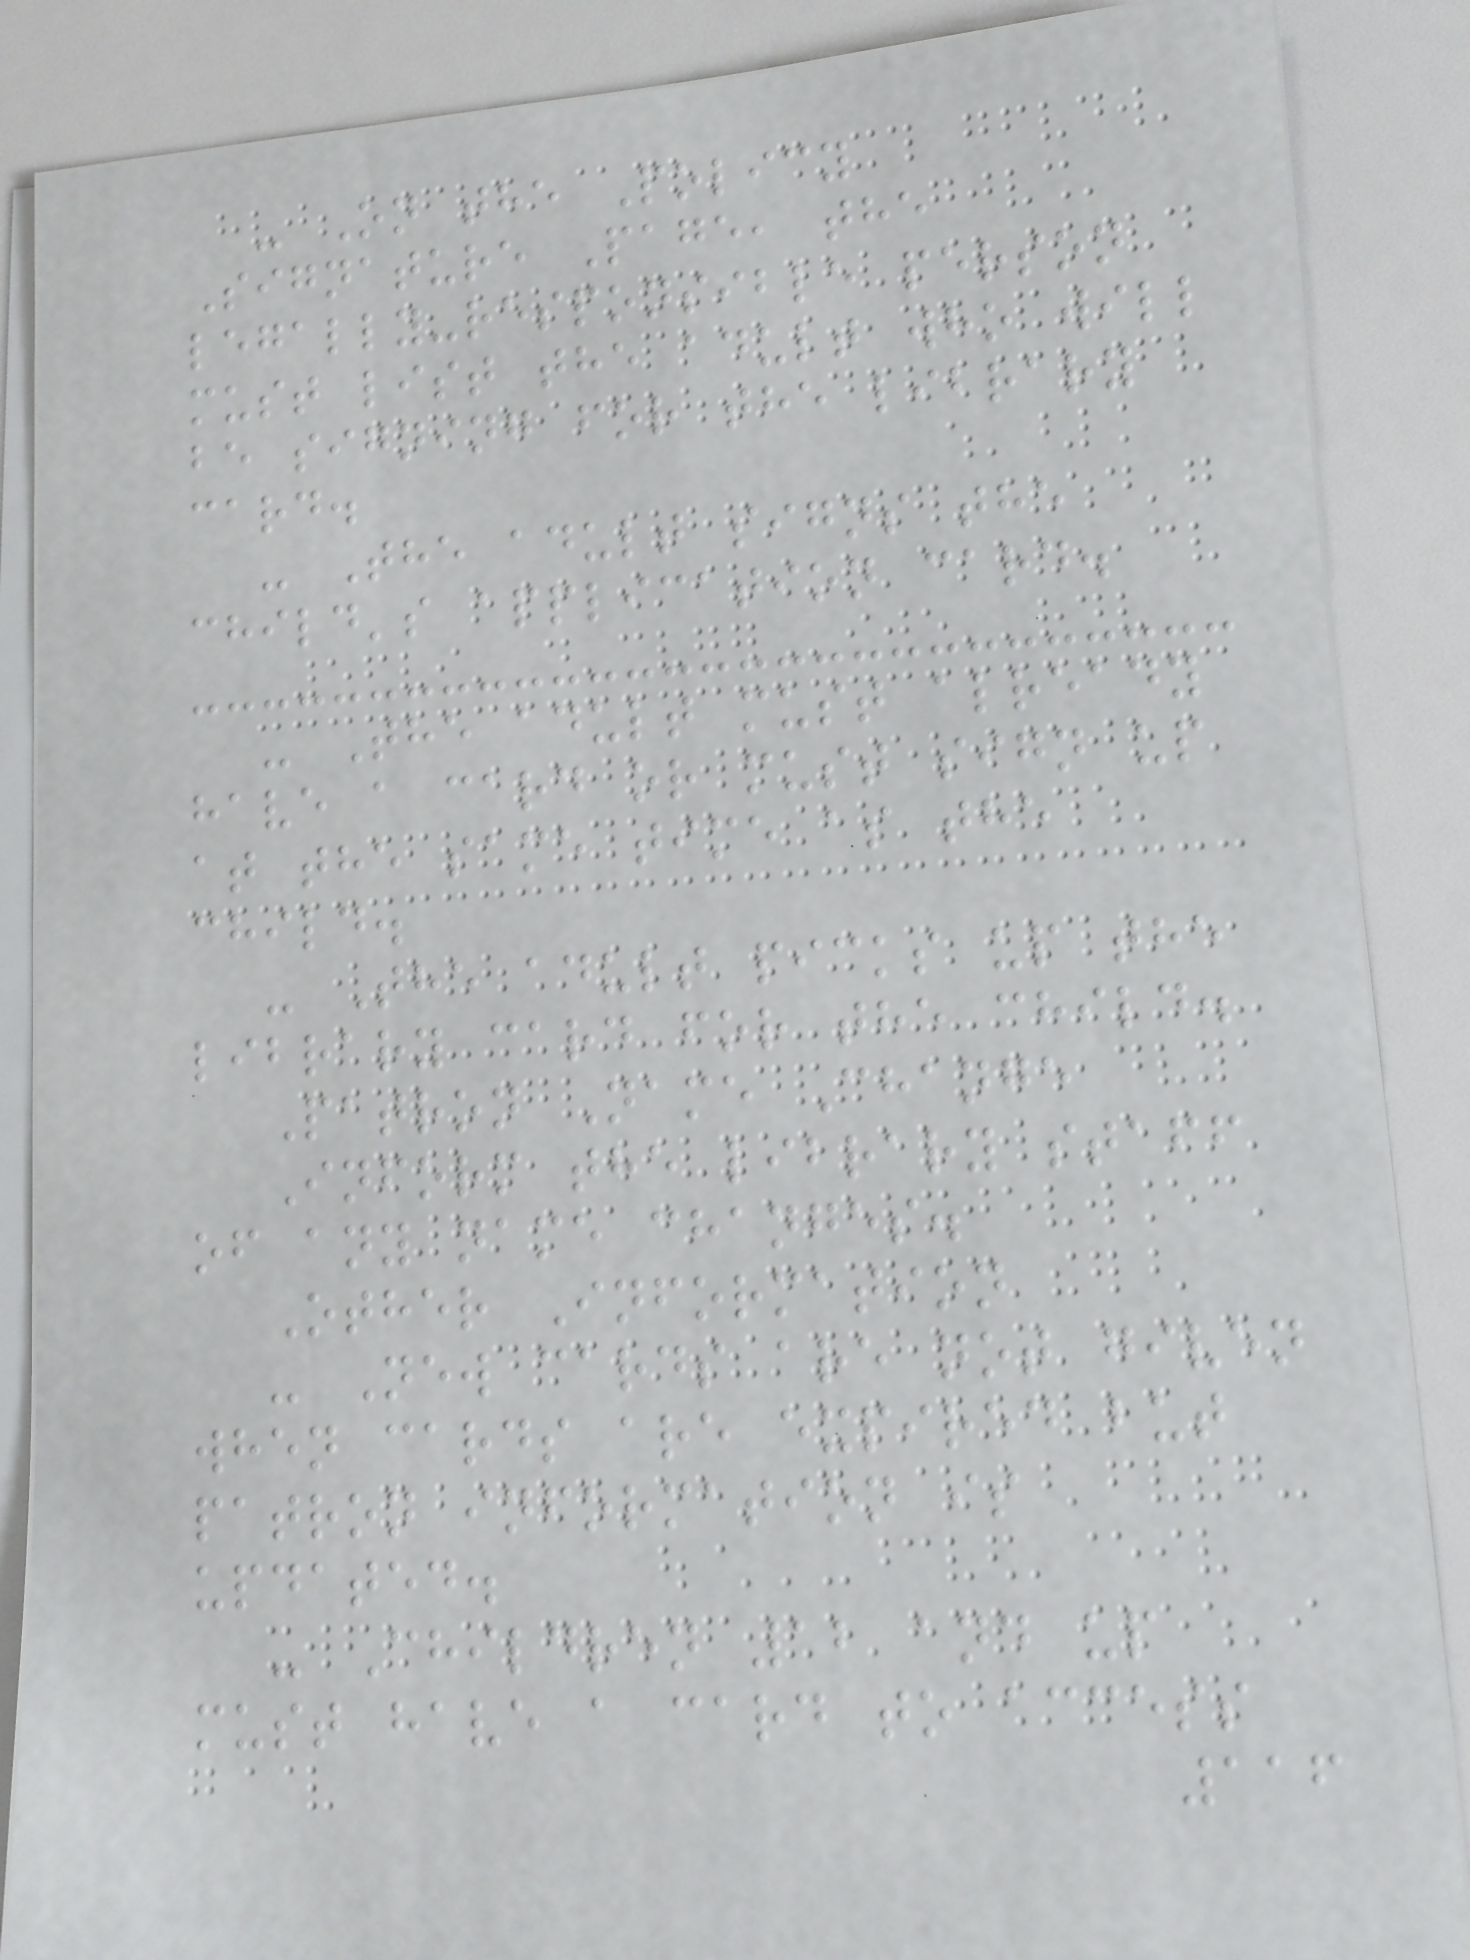- On the Policy
Signature Page, the
legally-responsible person
must list the adult who will
be signing for the library
card.
- The adult signs the
child's application card.
- The adult must already
have a card or must sign up
at the same time as the
child.
- The adult picks up the
library card for the child.
Patron Name Change
Inform the library staff
of any name changes.
Other Information
- New cards are not given
when cards are expired but
patron information is
updated.
- Children 12 and up
must have a card to access
116
